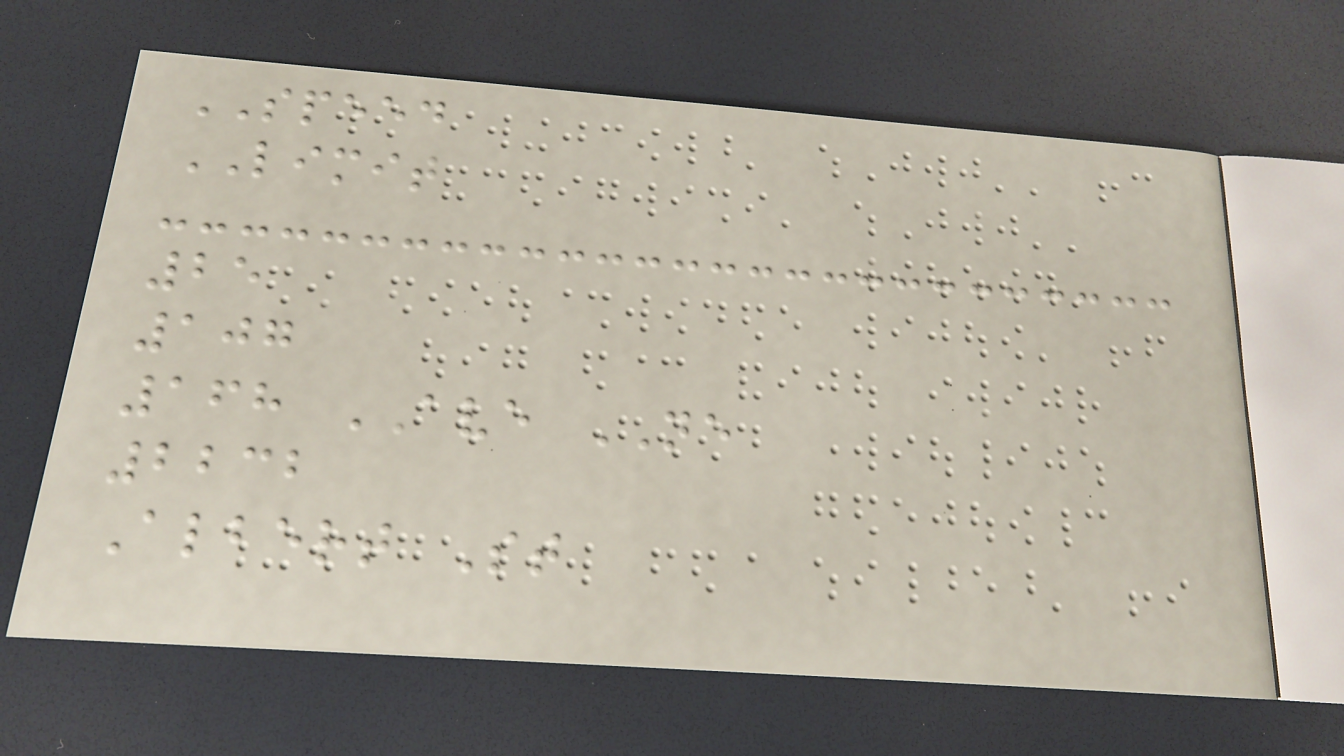SPEED
LIMIT
25
107
168 AVE NE
2232
Albert St
